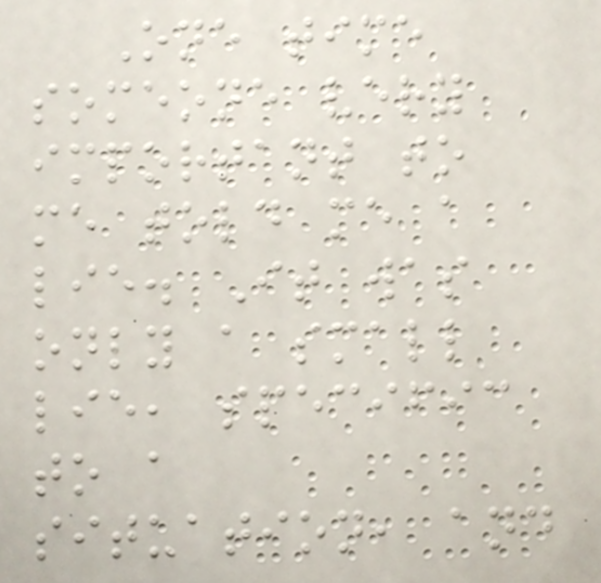One time
someone very
important to
me told me a
lie. It was
only a small
lie, specific
to a
situation, and
